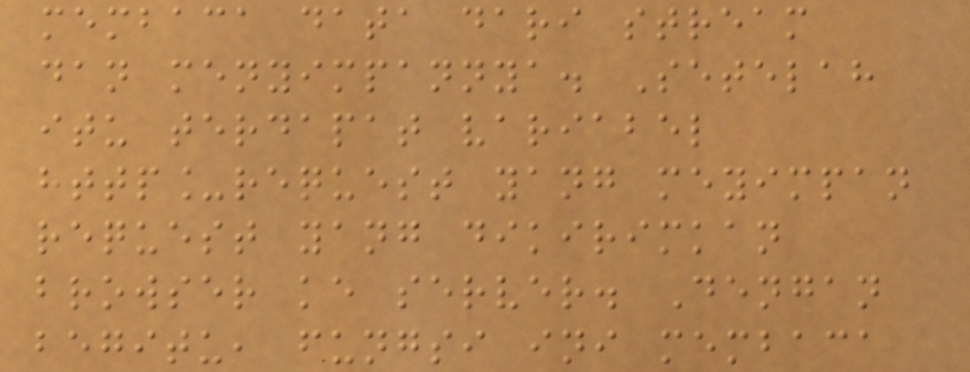membaca data dari stream
dan menyimpannya. Setelah
itu terdapat variabel
http_request yang meyimpan
request yang dikirimkan
browser ke server. Dengan
begitu, fungsi ini membaca
